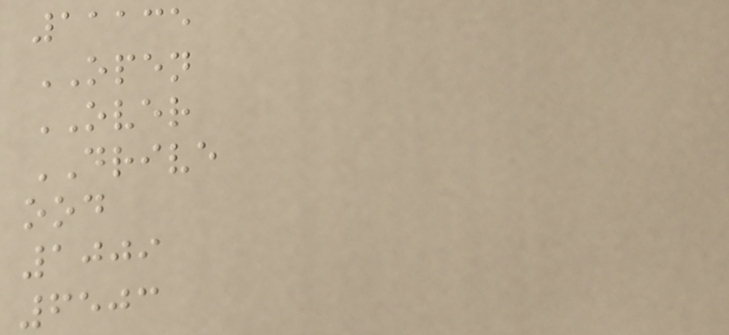11135
OPEN
OVER
DRIVE
ood
1009
6503
